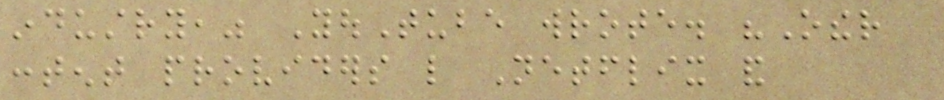industry," YouTube wrote. "Other
content providers like Netflix and
